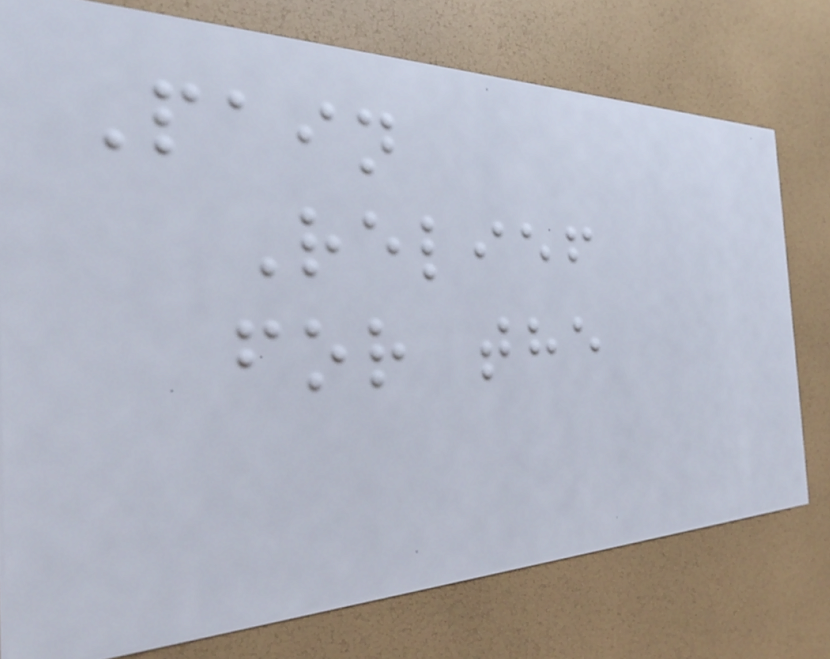Pain
Relief
for the
